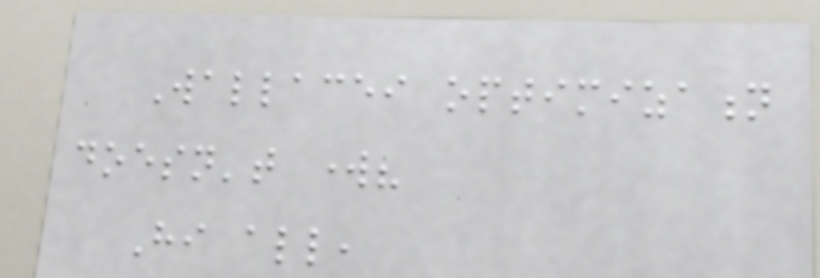Wallacei optimization
doesn't work?
Hi all,
